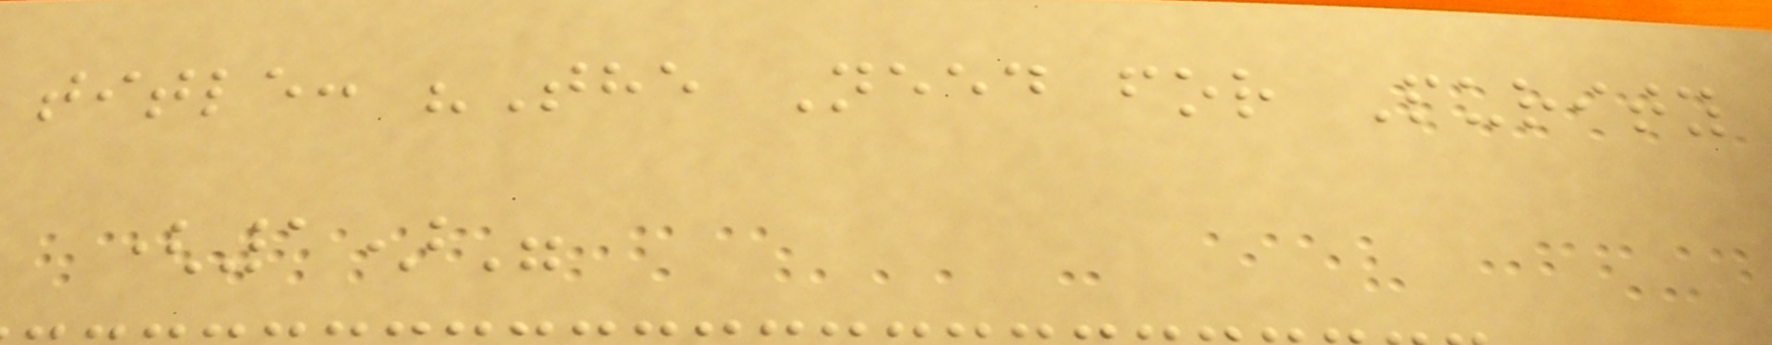title: "The Need for Purity
(1)"
